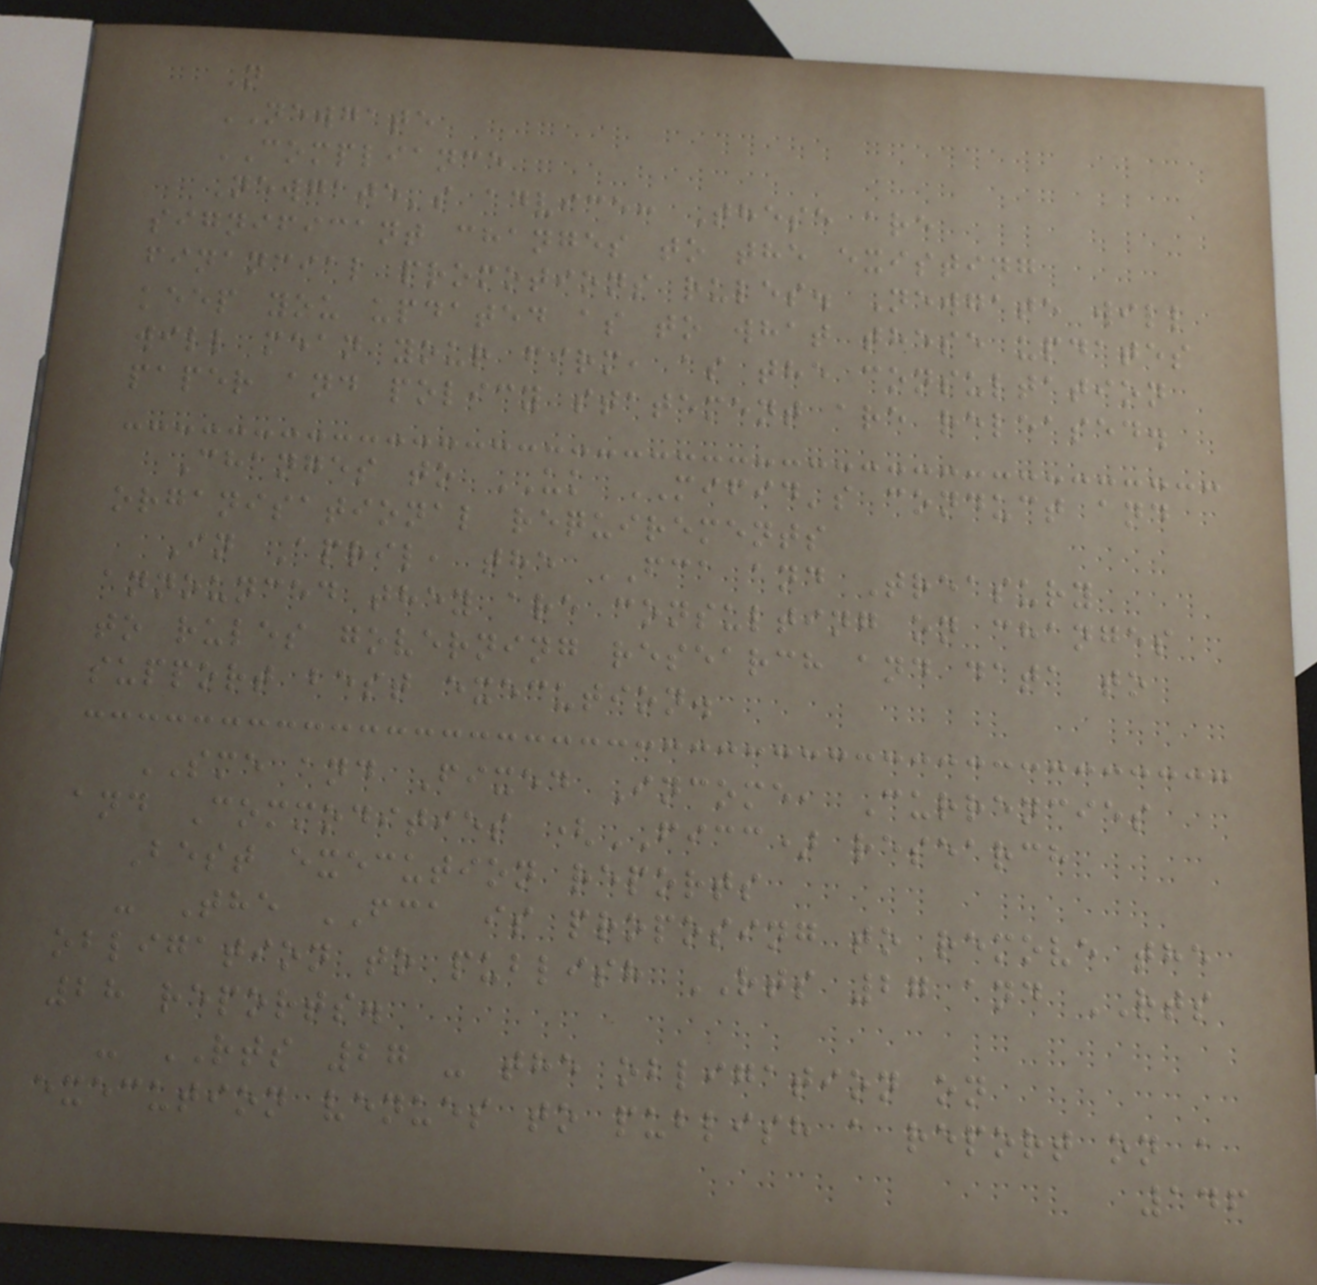N
NEWGATE
COMPLIANCE
Newgate's advice: These are
significant changes to the existing
financial promotions rules. Newgate will
keep you updated as to what these updates
will mean your firm, as the consultation
paper and policy statement are released.
Changes to UK MIFID's conduct and
organisational requirements
In April, the FCA and Treasury
announced they are consulting on changes
to rules governing research and data to
support best execution.
SME and Fixed Income, Currencies
and Commodities (FICC) research
Best execution reports
- The FCA is proposing to remove the
obligation to publish RTS 27 and RTS
28 reports.
- RTS 27 - the obligation on
execution venues to publish a report on a
146
